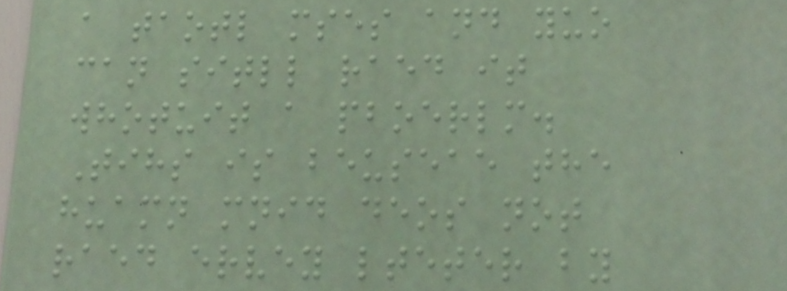a taotl mses and yuo
can sitll raed it
whotuit a pboerlm.
Tihs is beuseae the
huamn mnid deos not
raed ervey lteter by
